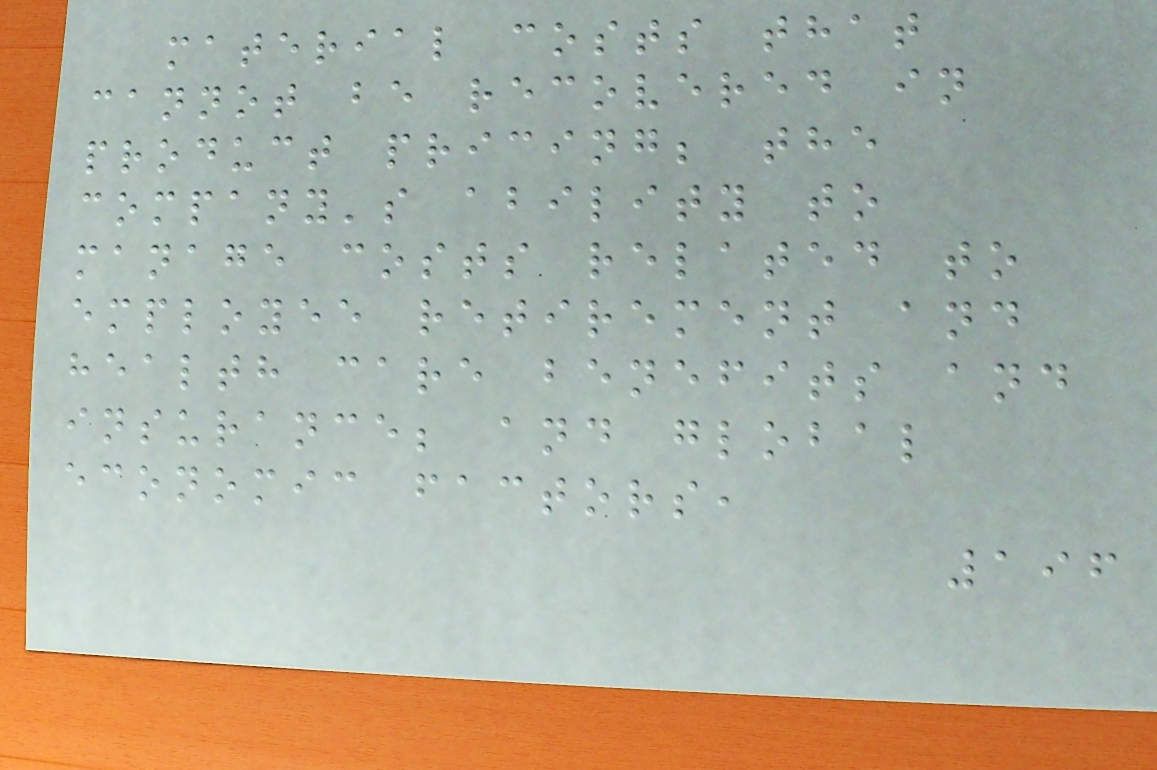material costs that
cannot be recovered in
product pricing; the
company's ability to
manage costs related to
employee retirement and
health care benefits and
insurance; and global
economic factors,
196
